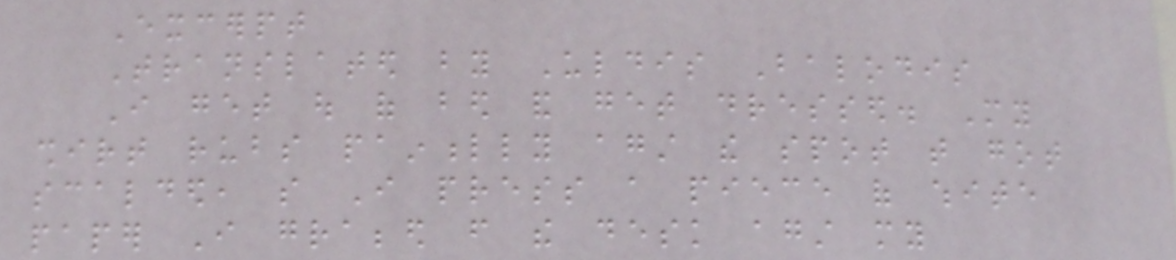Excerpt
Translated by Uldis Balodis
I get out of bed and get dressed. My
shirt rubs painfully against the spot that got
scalded, so I press a piece of white
paper I grabbed from the desk against my
